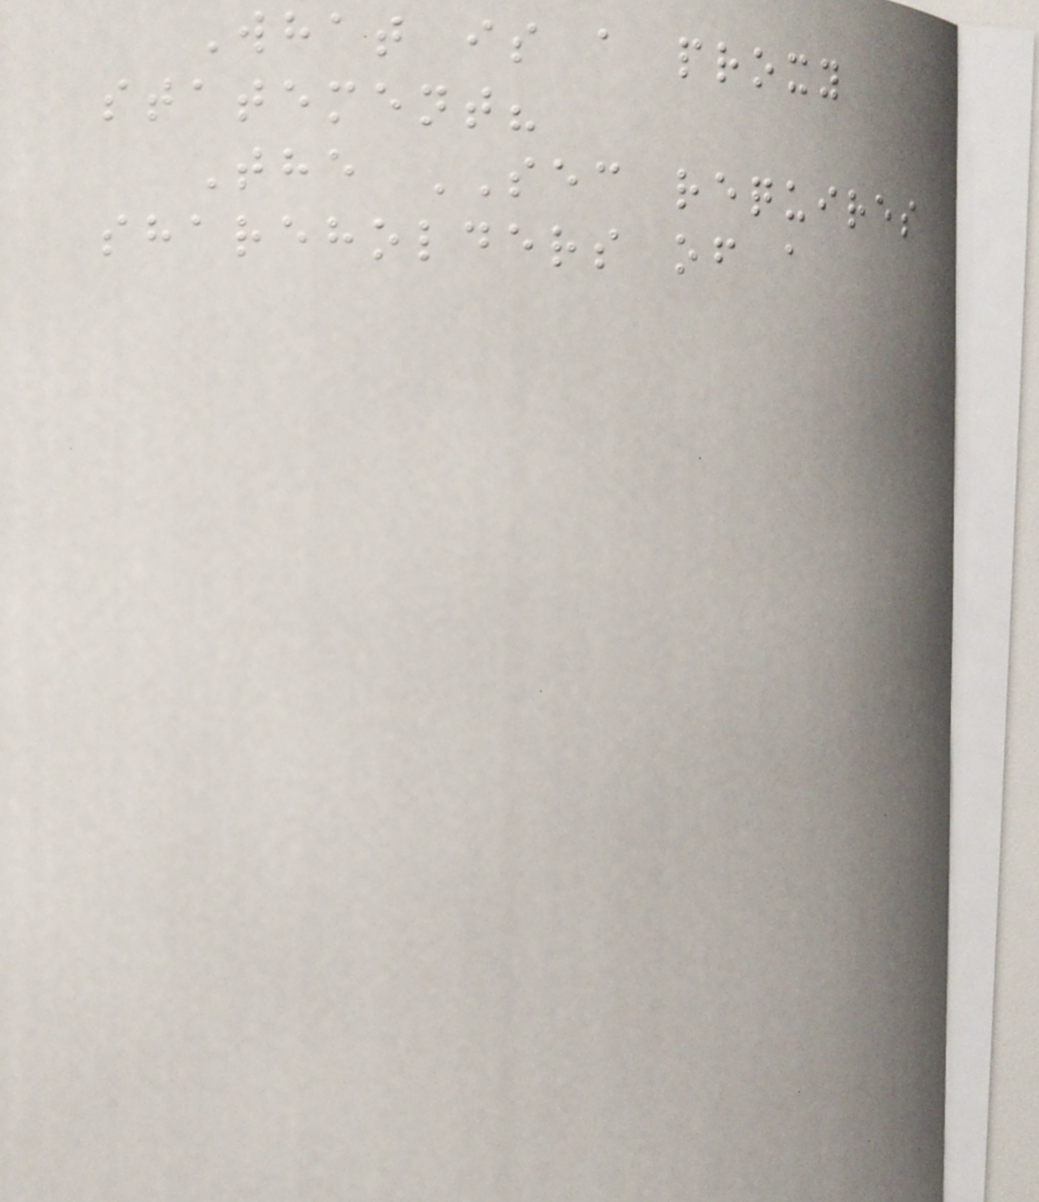What is a proxy
statement?
The SEC requires
shareholders of a
